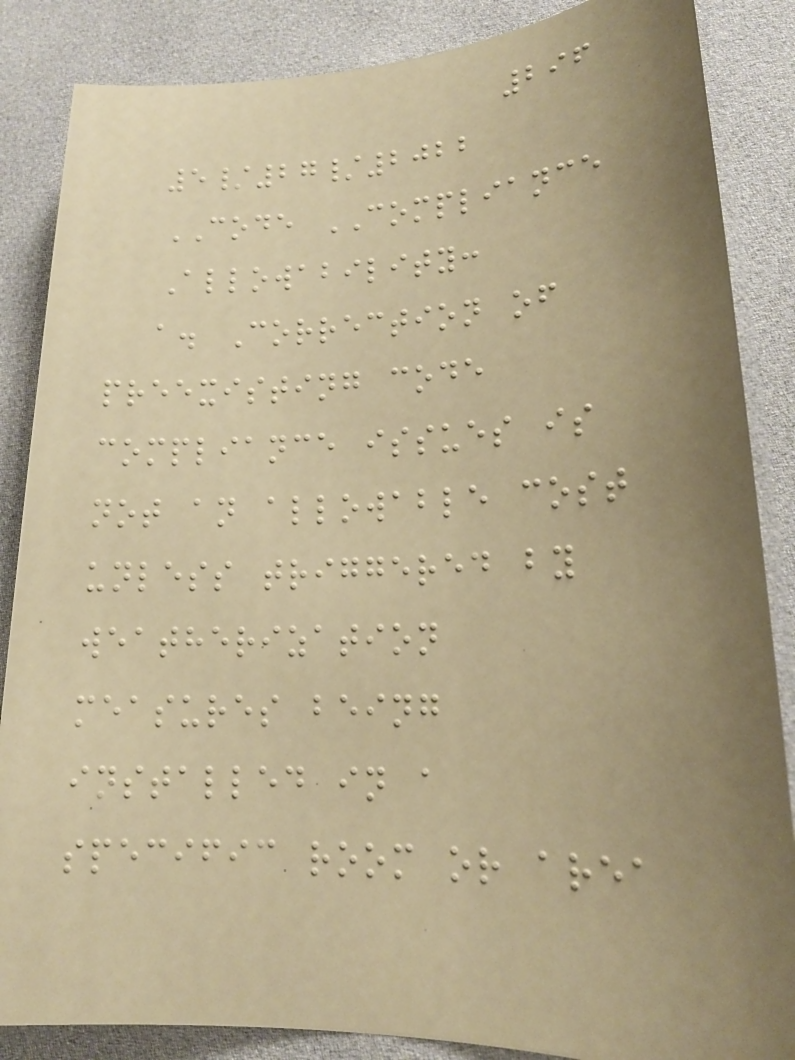296
5/27/2022
CODE COMPLIANCE
Allowability:
a. Correction of
preexisting code
compliance issues is
not an allowable cost
unless triggered by
weatherization
measures being
installed in a
specific room or area
